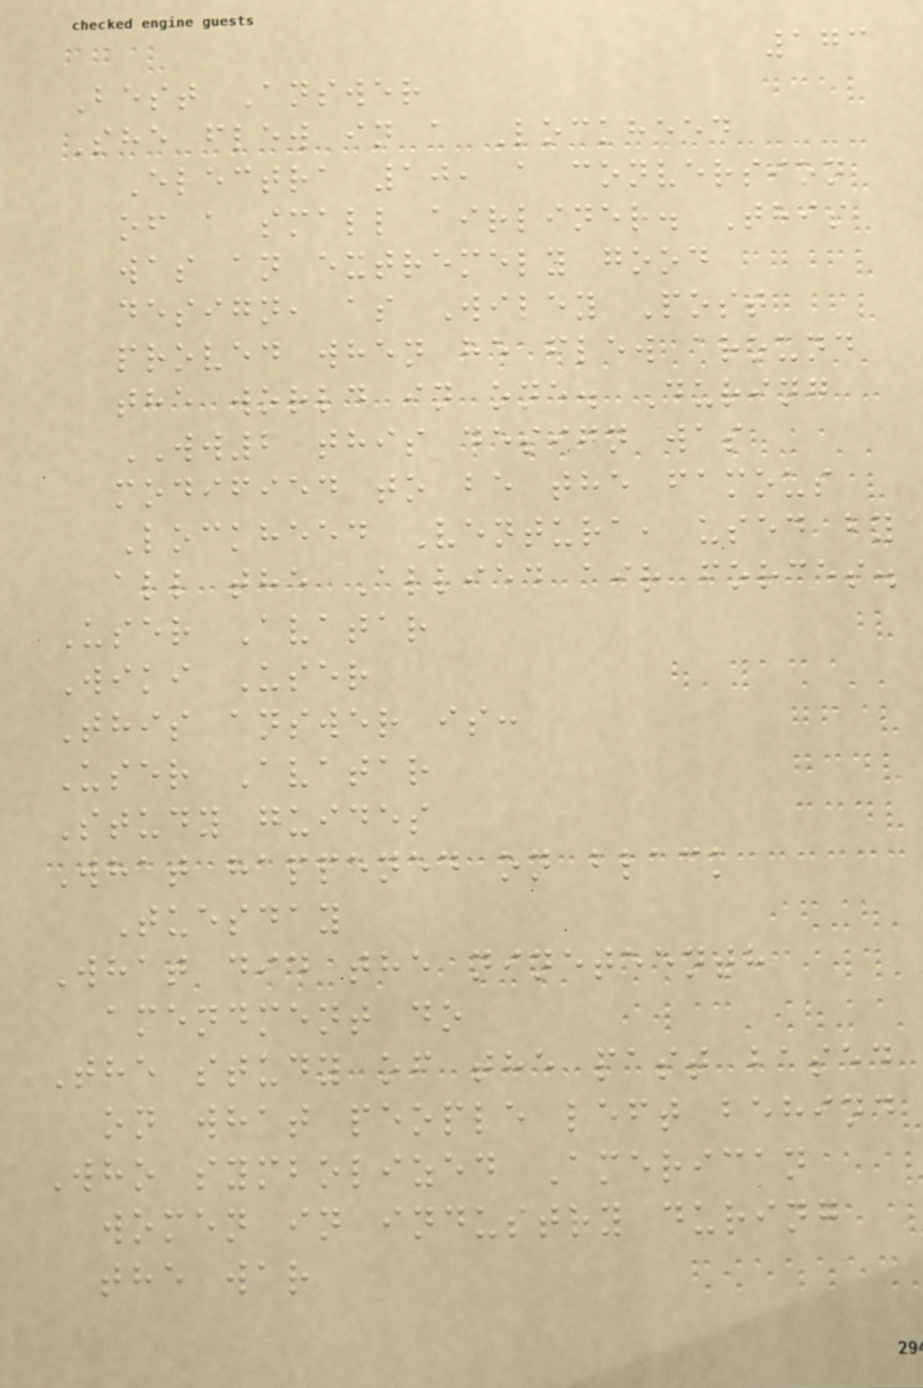173
Best Answer
She flew in a Lockheed
Electra 10, a conversion
of a small airliner. This
was an extremely good
design, as Wiley Post
proved when he flew around
the world in one. During
WW2 this design was
modified to be the famous
Lockheed Ventura, used by
all the Allied air forces.
User Avatar
Wiki User
This answer is:
User Avatar
Study guides
What happened on black
Tuesday
What did the nineteenth
amendment do
The study of the past based
on what people left behind
Who symbolized American
women in industry during
the war
